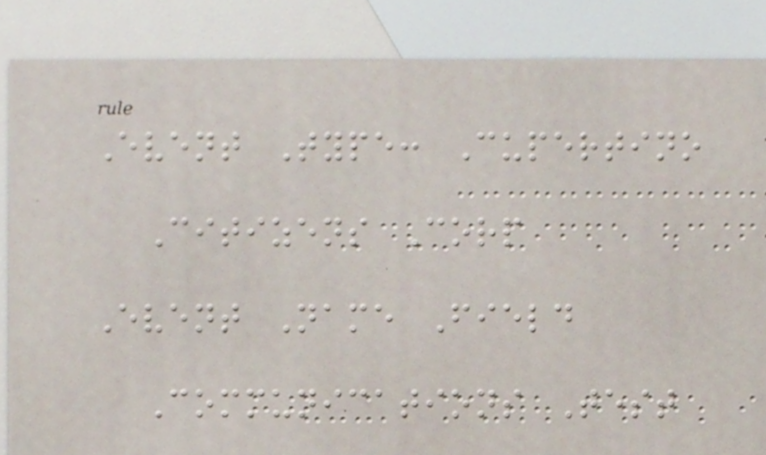Event Type: Cupertino
Citizens Corp
Event Name Field
Communications Test
